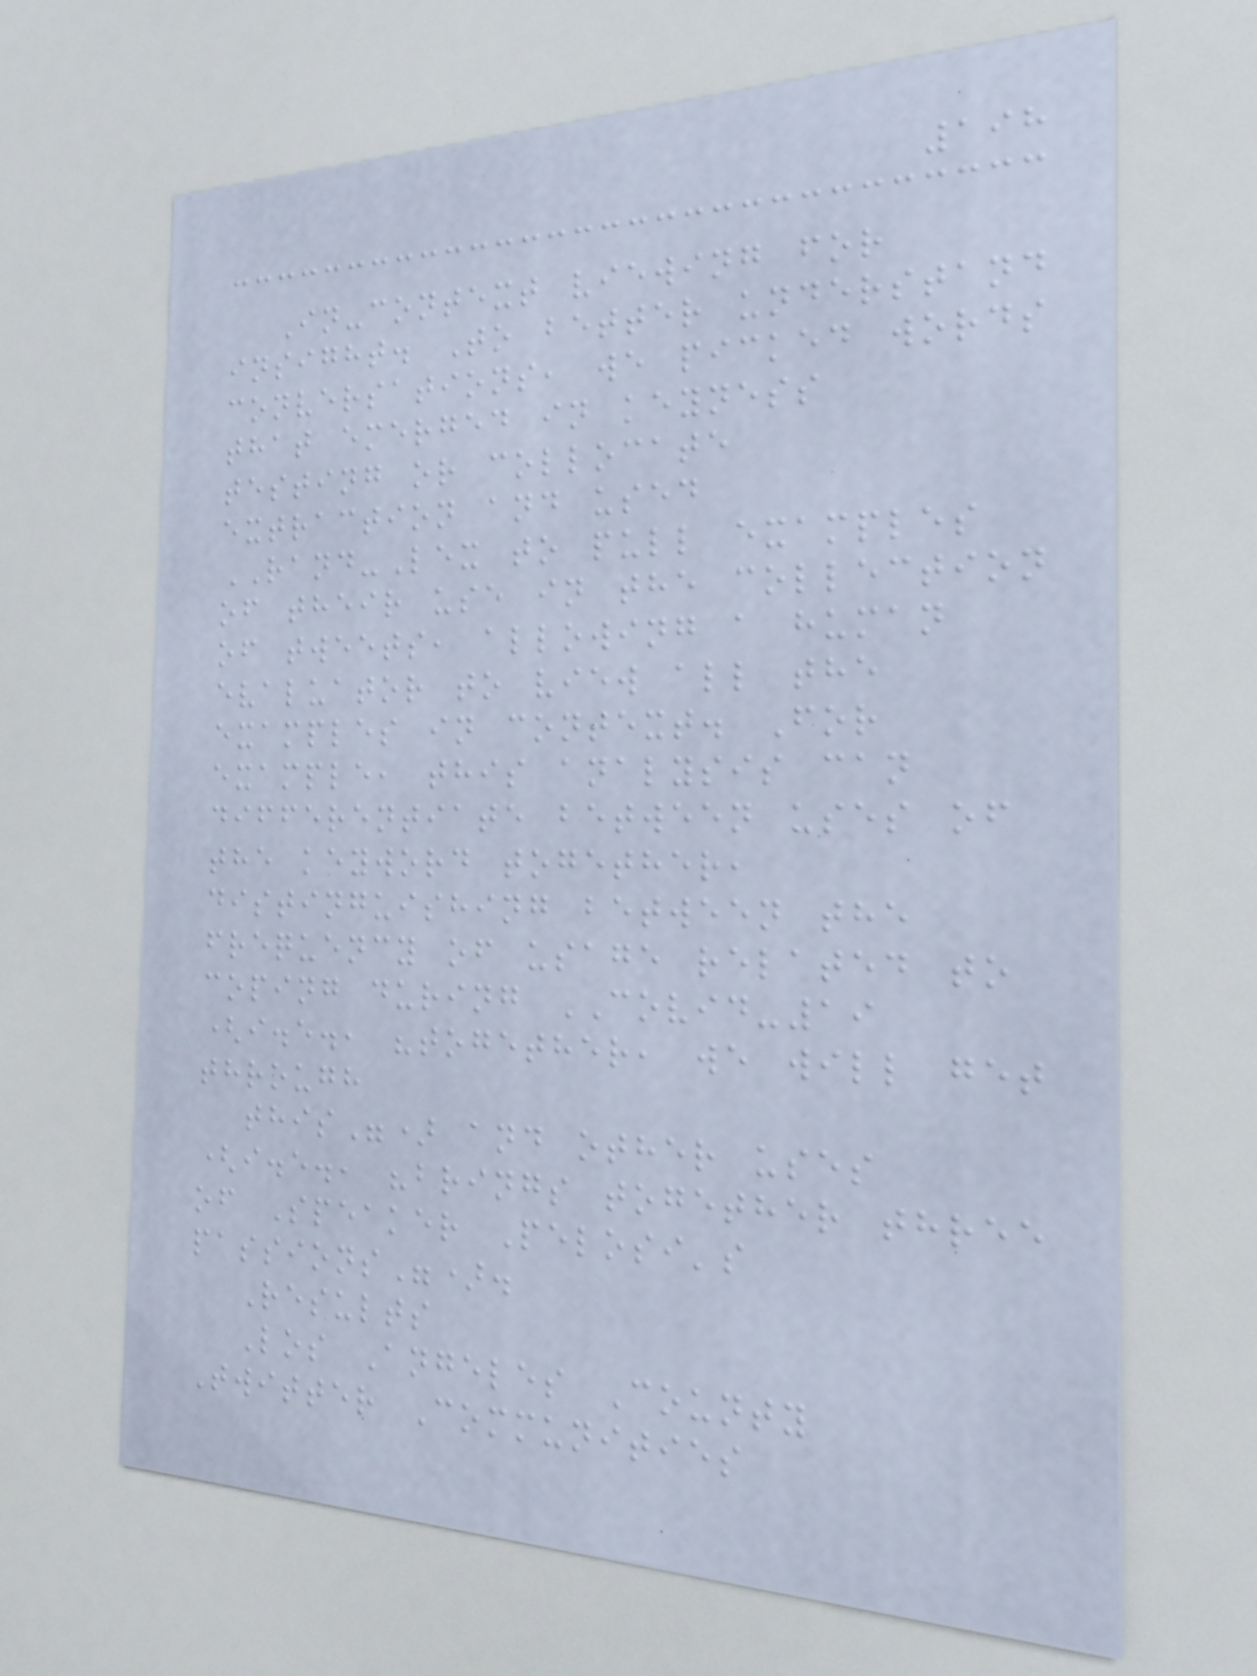198
In-context viewing for
insight. To better understand
conversations, we picked words
that emerged in keyness
testing or collocate
extraction and used
RAND-Lex to pull examples
of their use in the collection
of tweets, allowing a human
evaluator to view all the
examples in context. For
example, this analysis can
differentiate between uses of
the keyword together,
distinguishing between the
frequency of usage related to
coping during COVID-19
(i.e., "together, we will get
through
this") and other uses
(i.e., "brings together three
of Speaker Pelosi's
passions").
Results
Los Angeles County
Twitter Communities
